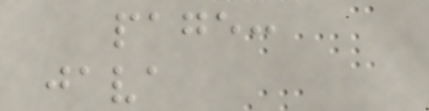page:
java
